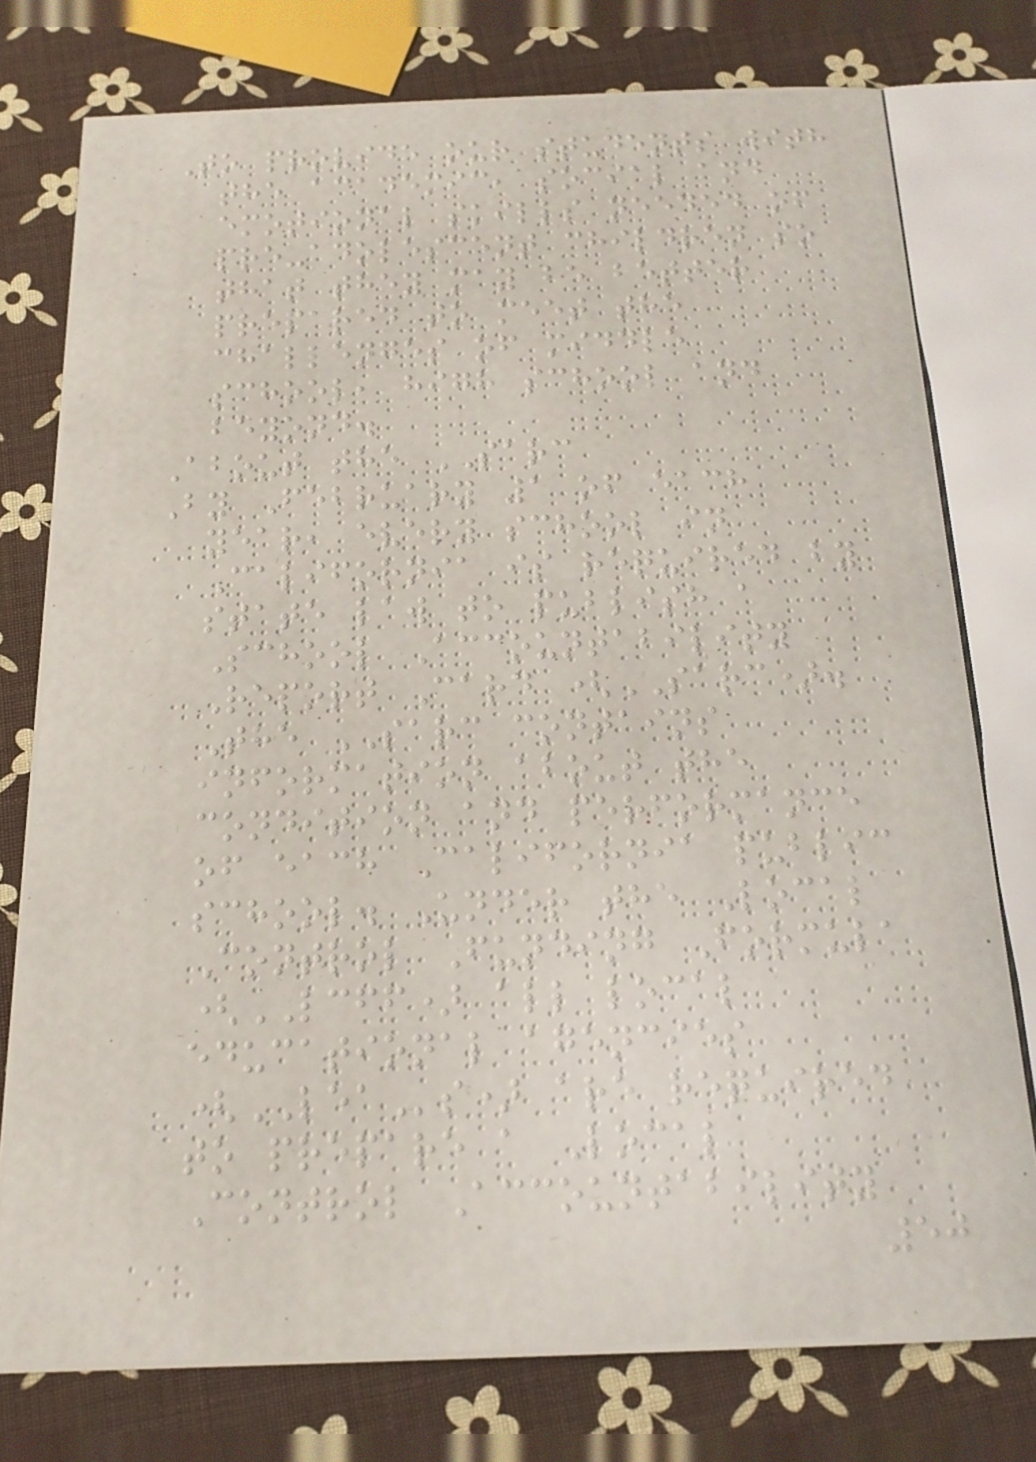To provide our students with
the academic, social and
emotional skills needed of
pre-adolescent children so
that they may be better
prepared to meet the
challenges of middle
school, high school and
beyond.
About the SARC
By February 1 of each
year, every school in
California is required by
state law to publish a
School Accountability
Report Card (SARC).
The SARC contains
information about the
condition and performance
of each California public
school. Under the Local
Control Funding Formula
(LCFF) all local
educational agencies
(LEAs) are required
to prepare a Local
Control Accountability
50
